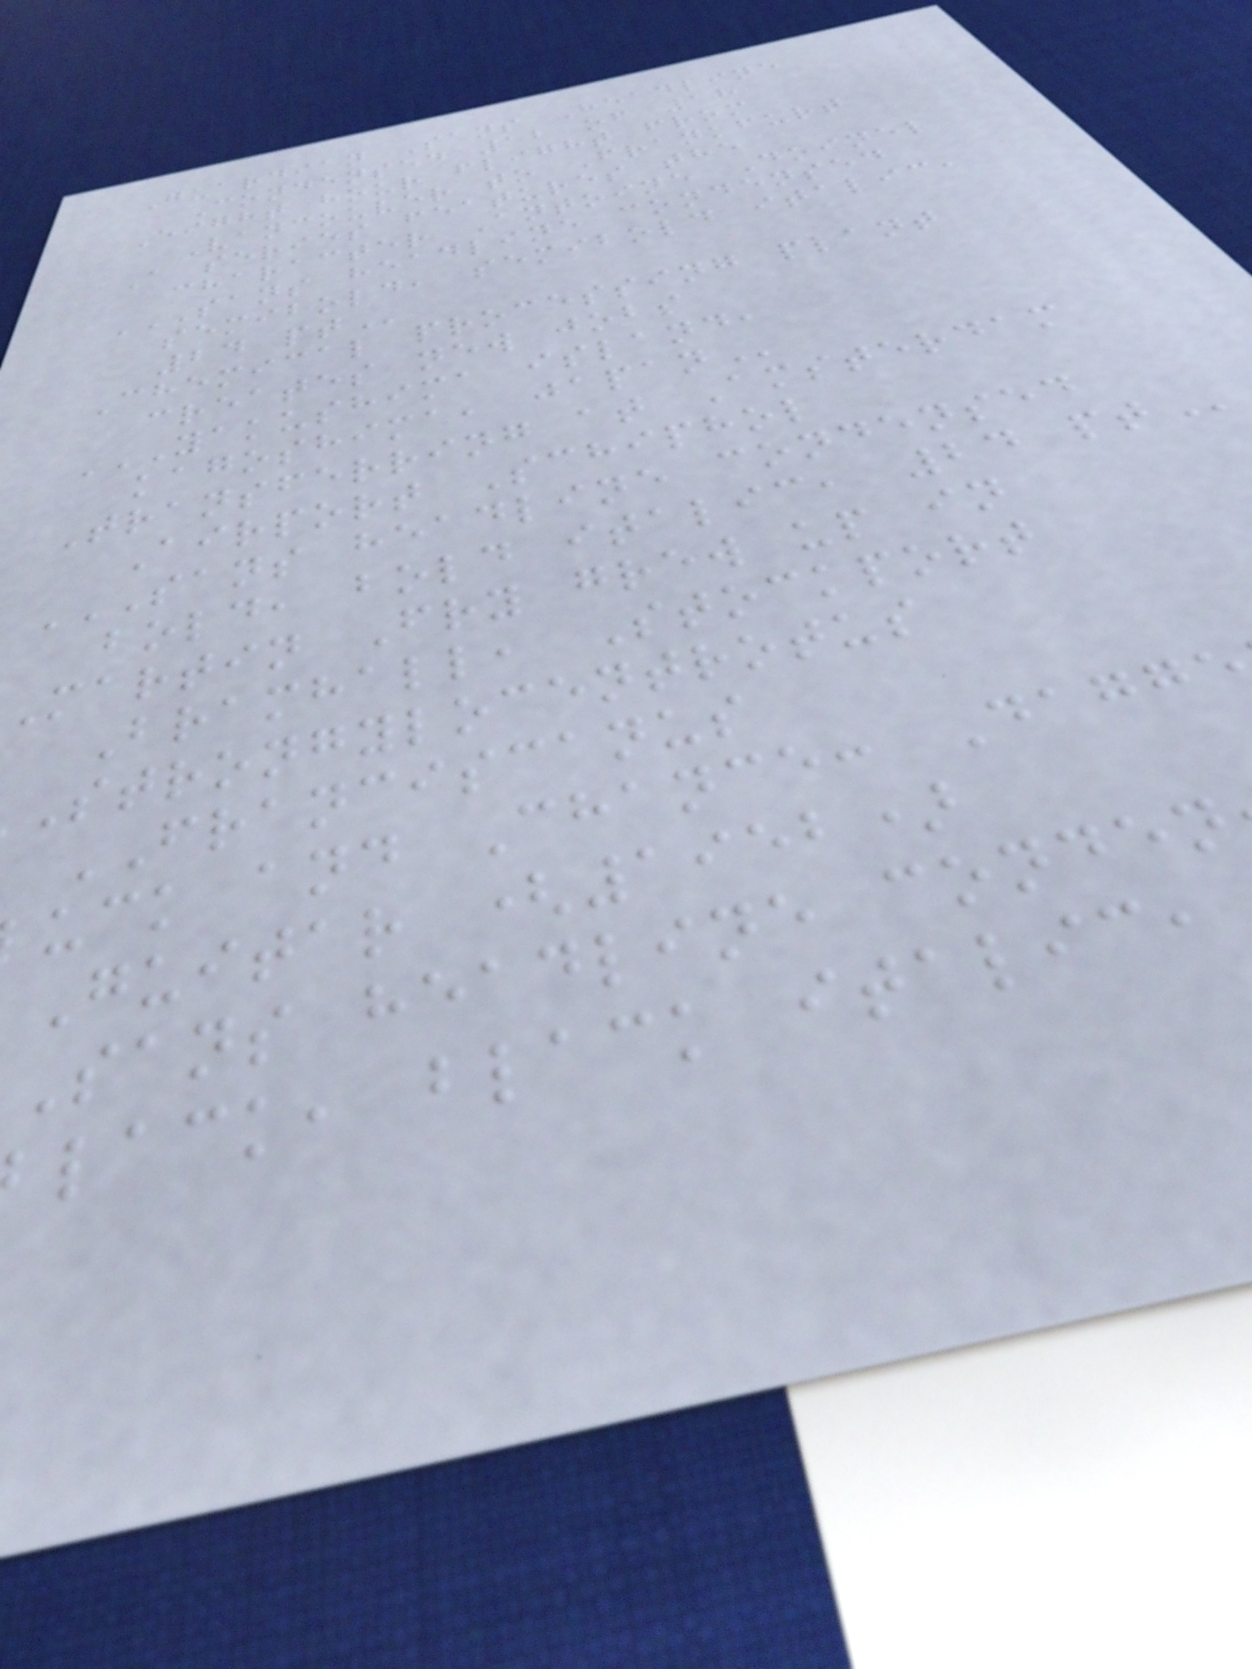Guardian Sans Headline
Condensed 12 of 18
Eight hour flight from
Vancouver to Frankfurt
A series features the
character Antoine Doinel
SANS HEADLINE CONDENSED
semibold, semibold italic,
Chemical processing plant
creates new jobs
YAKUSHIMA ISLAND,
kagoshima,
Transferring at Amsterdam
Airport Schiphol
SANS HEADLINE CONDENSED
bold, bold italic, 24
Martin Fry grew up in
Bramhall, Stockport
strongylocentrotus
FRANCISCANUS
uck and Chance: Dagg
Guitar (1952)
sans headline
lack, black italic,
